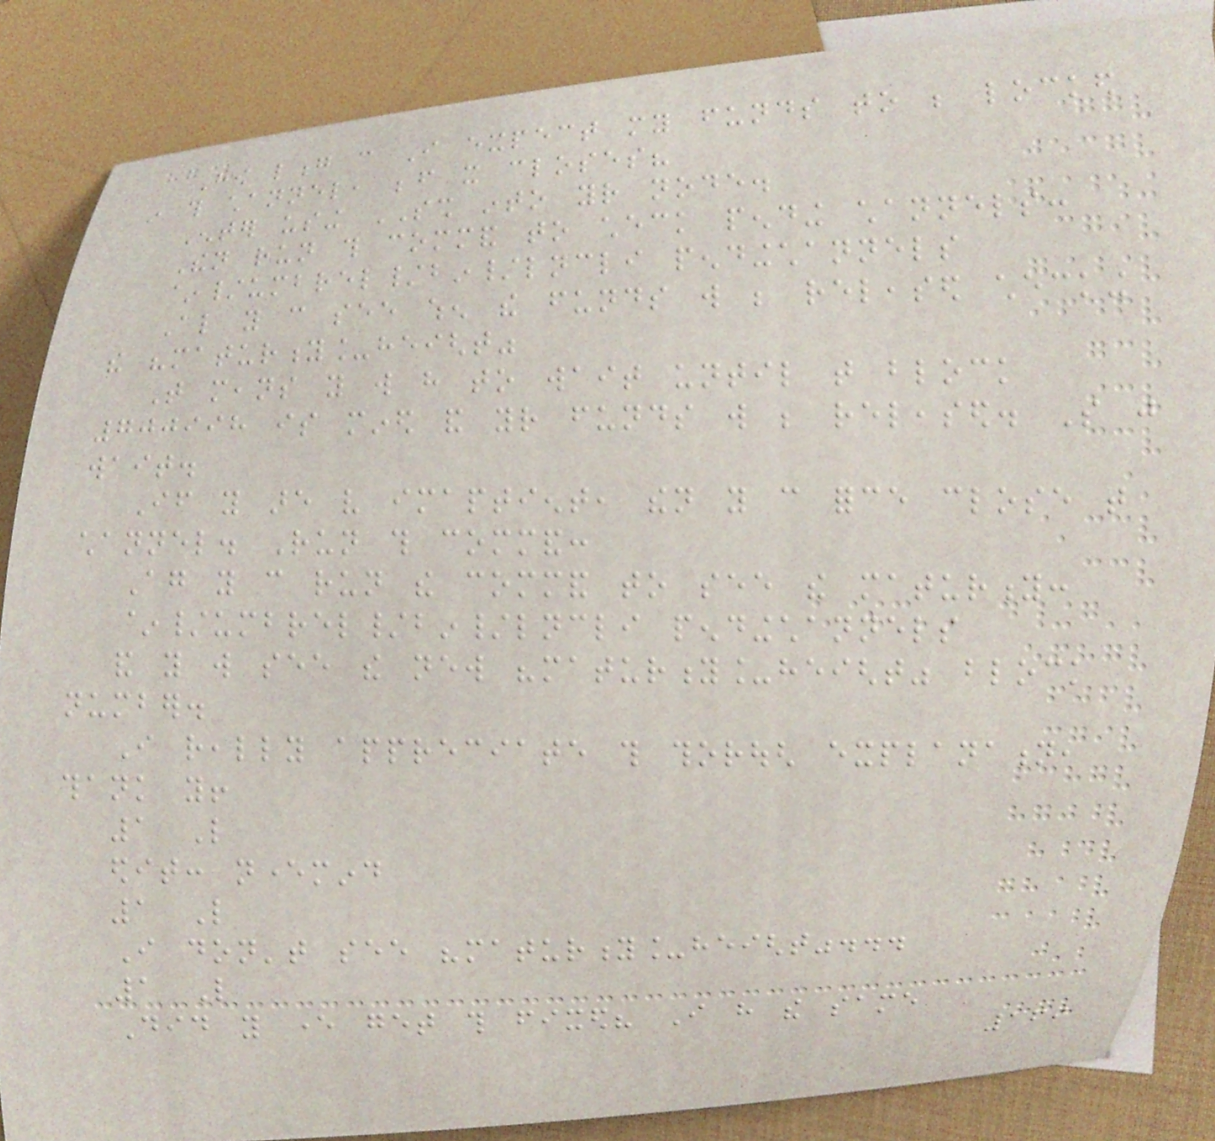How long can I expect my funds to be locked
in this channel, before it closes?
Enter using SSH into your node.
Then run this command to check pending channels:
~/umbrel/bin/lncli pendingchannels
Also you can see when the funds will be released checking
the "maturity_height"
That means you will have to wait until that block
700998 is mined and your funds will be released. So just
wait.
If you are very imaptient, then you can force close that
channel. Run this command:
Again you can run the command to see the maturity:
~/umbrel/bin/lncli pendingchannels
and you will see the new "maturity_height" block
number.
I really appreciate this thorough explanation,
thank you!
1 Like
edit: nevermind
1 Like
I don't see "maturity_height"...
1 Like
Did you ever get this fixed? I have the same
169
